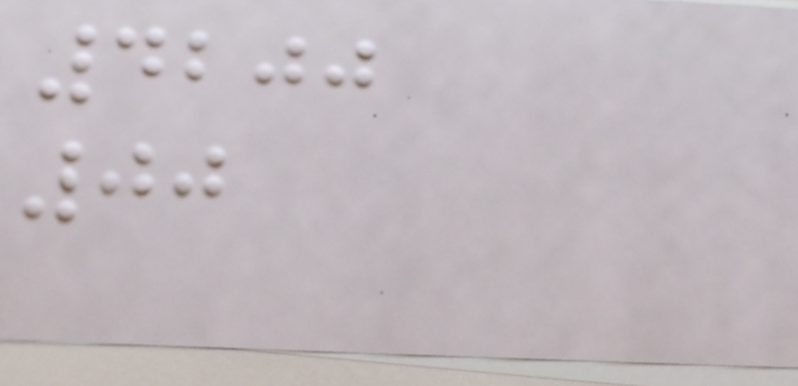4200
00
